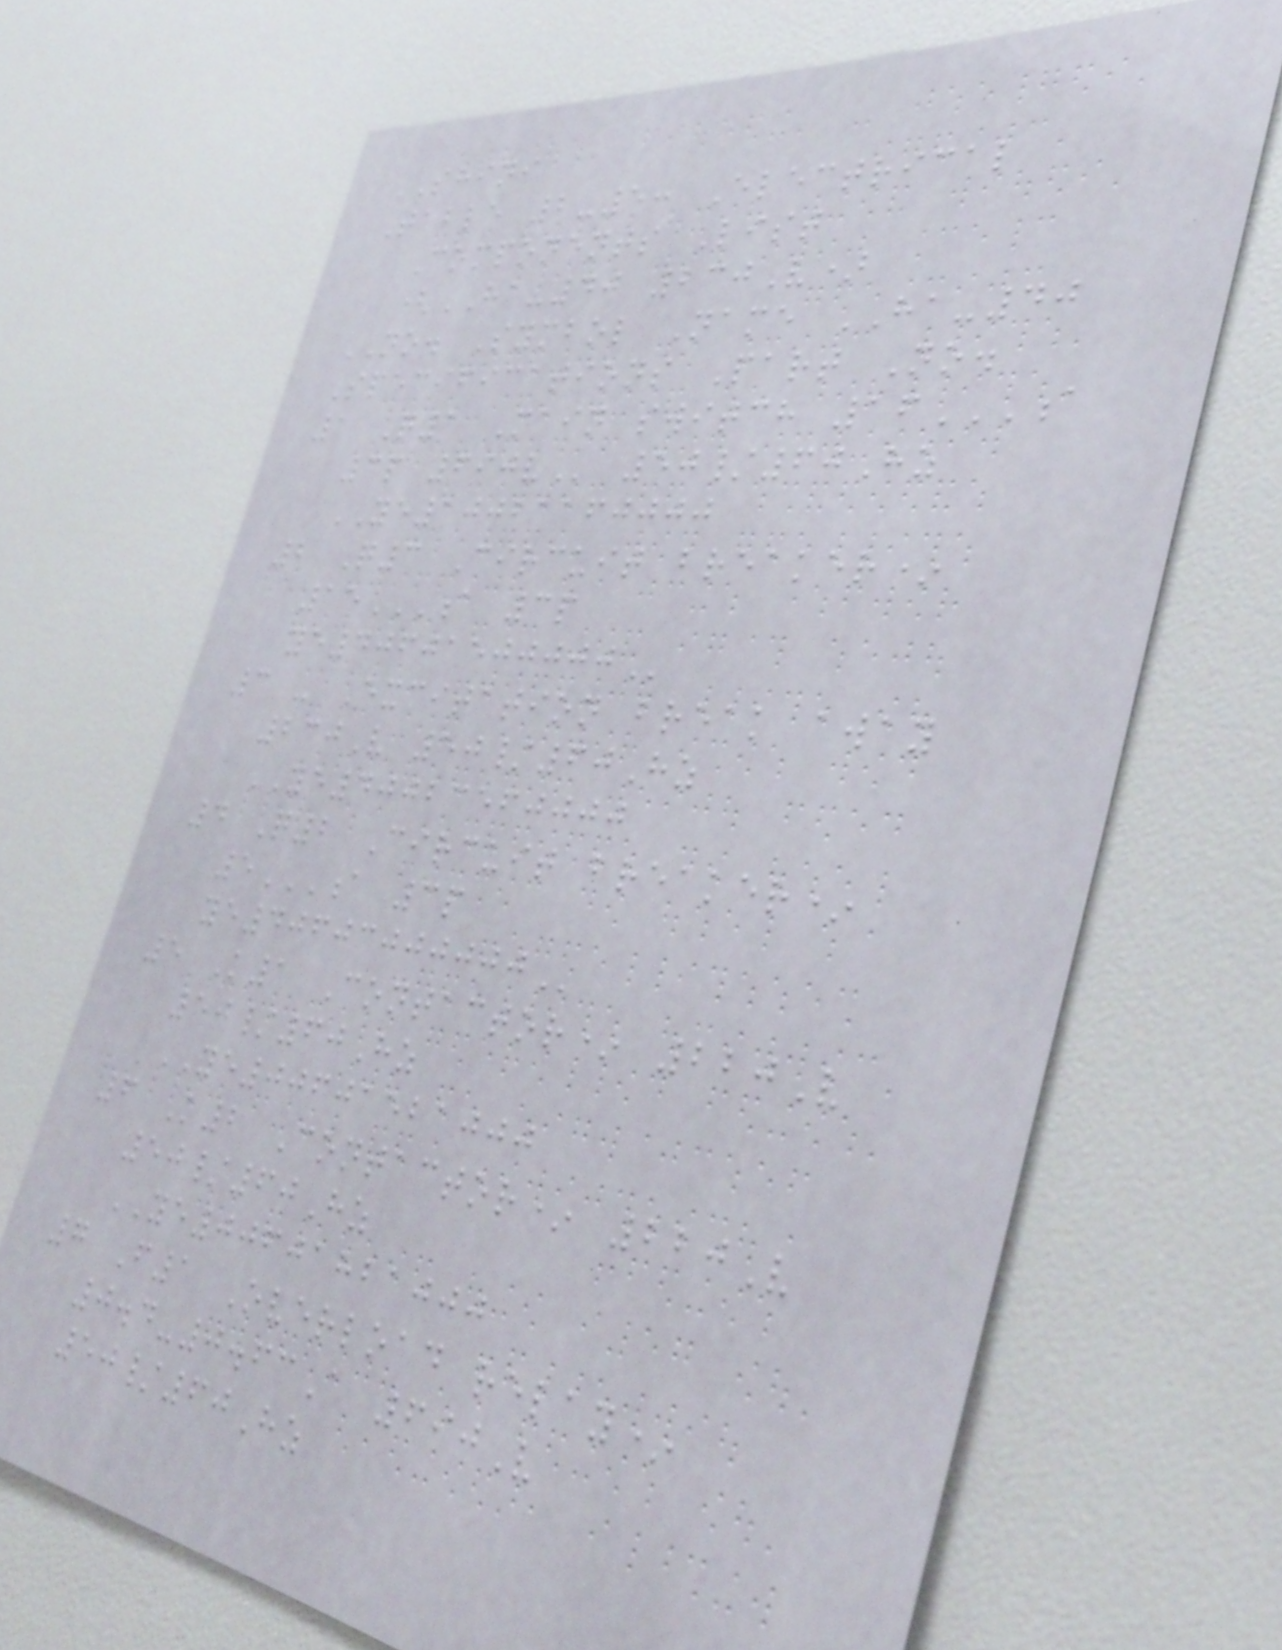SHINI
Table 2-5: Electrical
Components List
(HA-40 230V)
NO. Symbol Name HA-40
Specifications Part No.
1 Q1 Main switch 16A
3P 690V 50/60Hz
YE10021160000
2 Q3 Circuit breaker*
15A 3P
YE40601500000
3 - Excitation break away
230V 50/60Hz
YE40023560000
4 Q2 Circuit breaker*
5A 3P
YE40603000000
5 K1 Contactor* 220V
50/60Hz
YE00601521000
6 K2 Contactor* 220V
50/60Hz
YE00601821000
7 F1 Overload relay*
0.4-0.63A 690V
50/60Hz
